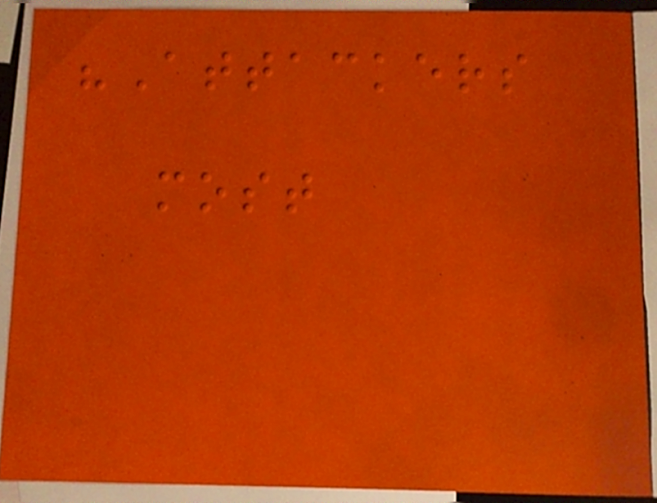"Attackers
most
